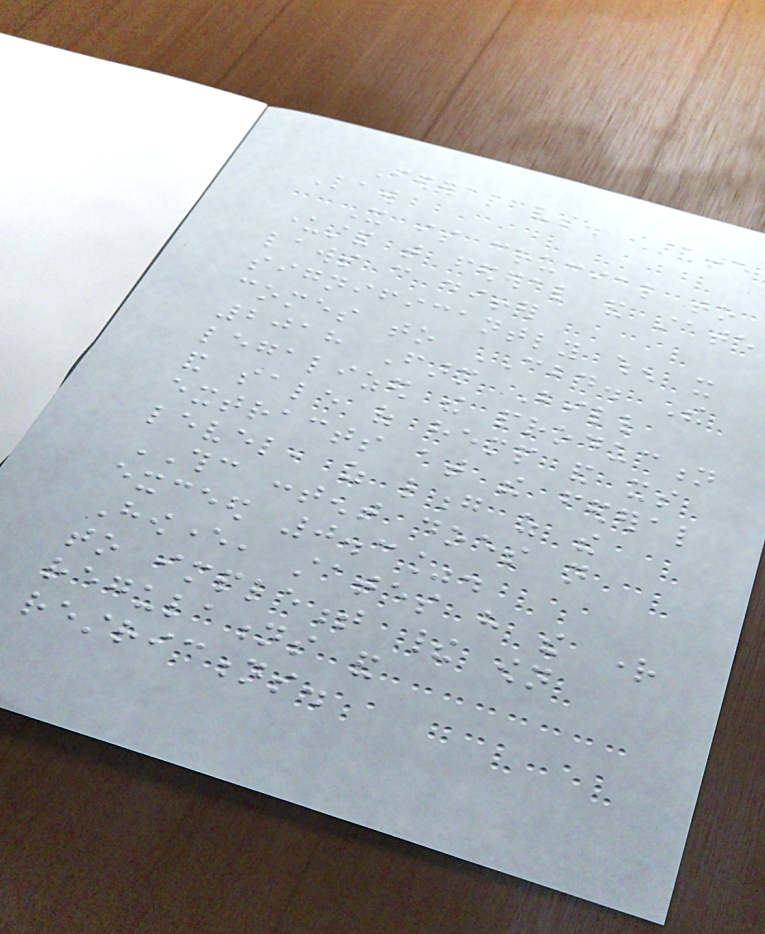Federal vs. State
Law
It is crucial to
understand that federal and state
laws can differ
significantly when it
comes to CBD. The
2018 Farm Bill
legalized the production
and sale of hemp and its
extracts at the federal
level, as long as the
THC content does not
exceed 0.3%.
However, states have the right
to implement their own
regulations and
restrictions.
